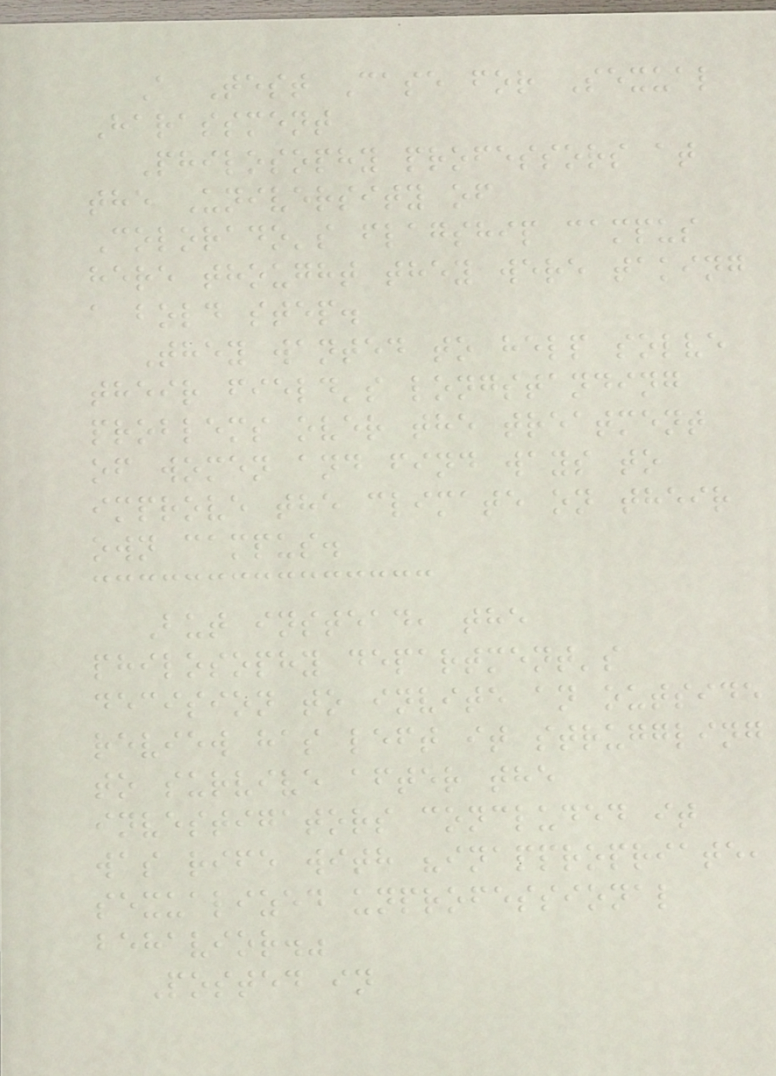A Test Case for Sexual
Harassment
Philosophy professors at
the University of
Colorado's flagship campus
here thought they were taking
a bold step.
They wanted to help solve
their field's longstanding
problems over the treatment
of women and find ways to
improve the climate on their
own campus.
But instead, the
philosophy department's
decision to invite an outside
review has left it struggling
to survive after the
investigators concluded it
was rife with "inappropriate,
sexualized unprofessional
behavior."
Posted in
